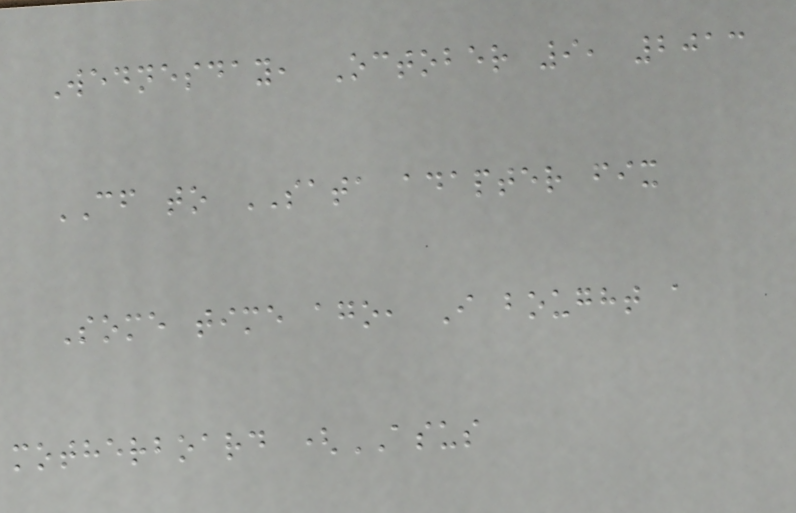Wednesday, October 9, 2013
CF to SATA adapter fix
Some time ago, I bought a
motherboard (ASUS
